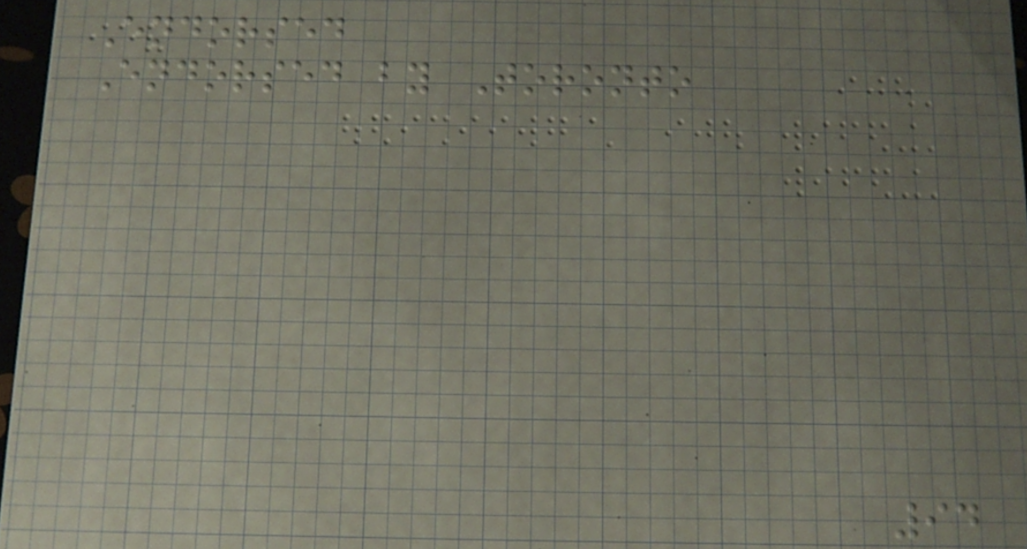Endorsed
Endorsed by Toronto
94
